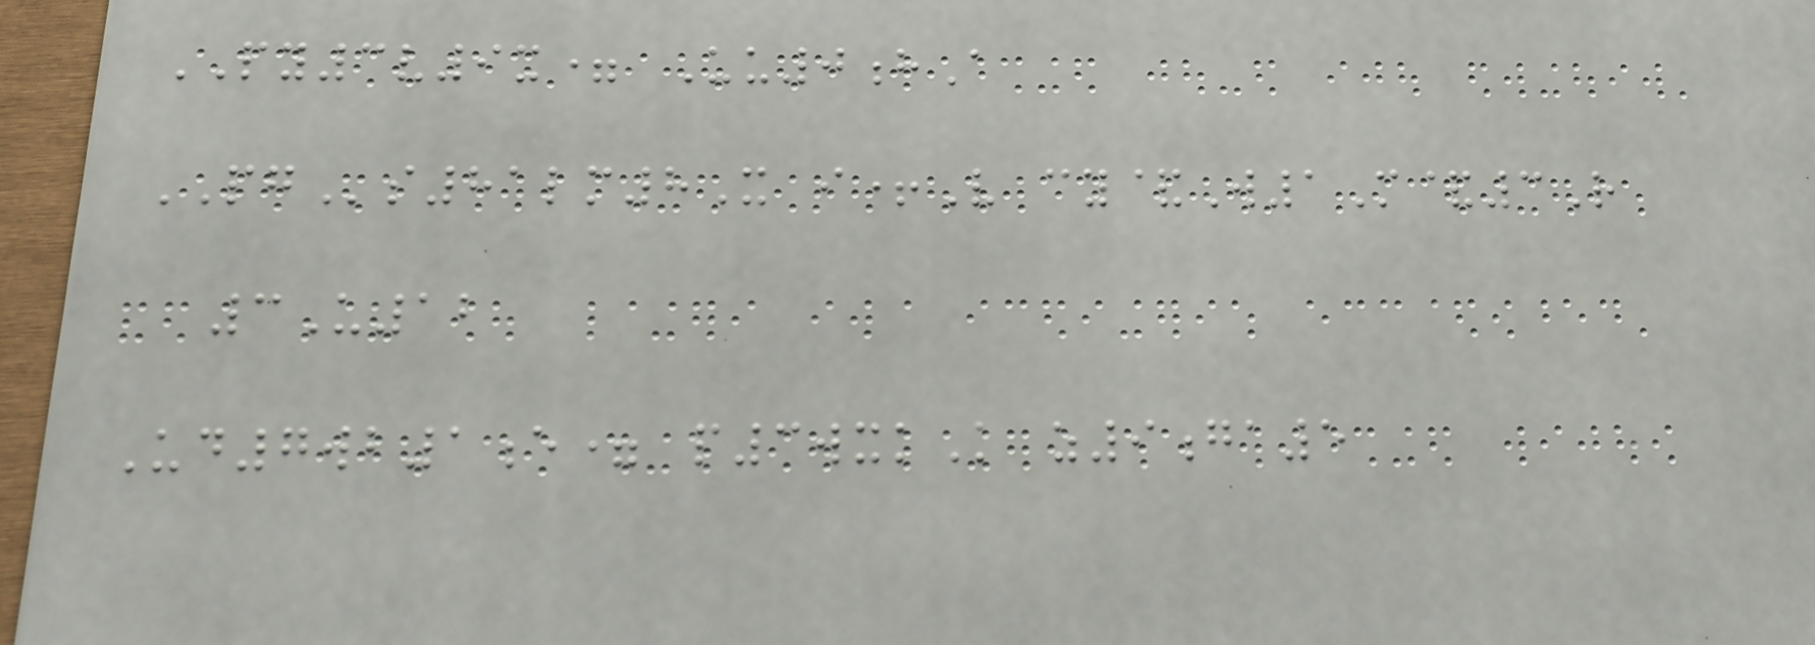PY3v9x= Uu0hA
PGs81lm8X i+V cy&W1M&3R
3U12
Ud7wb1e= p3wxkK z9ga5
